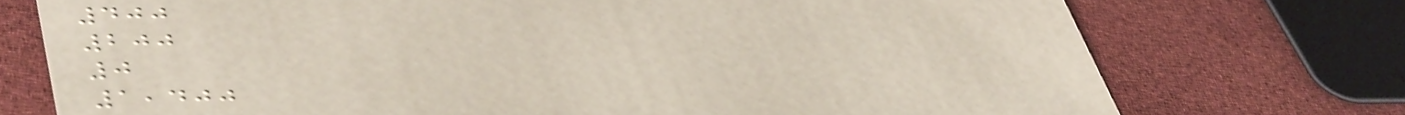400
200
0
1,400
